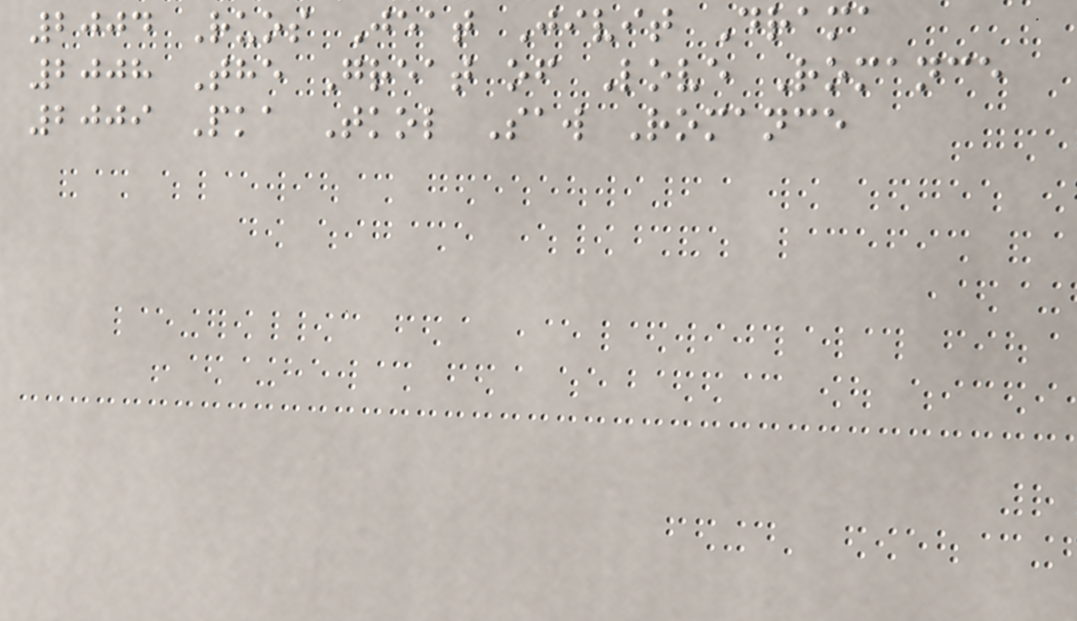2004 Ruos Jeat Jivit Drama
2008 The Great of Love Romance
2009 Pka Tkol Saw Romance
